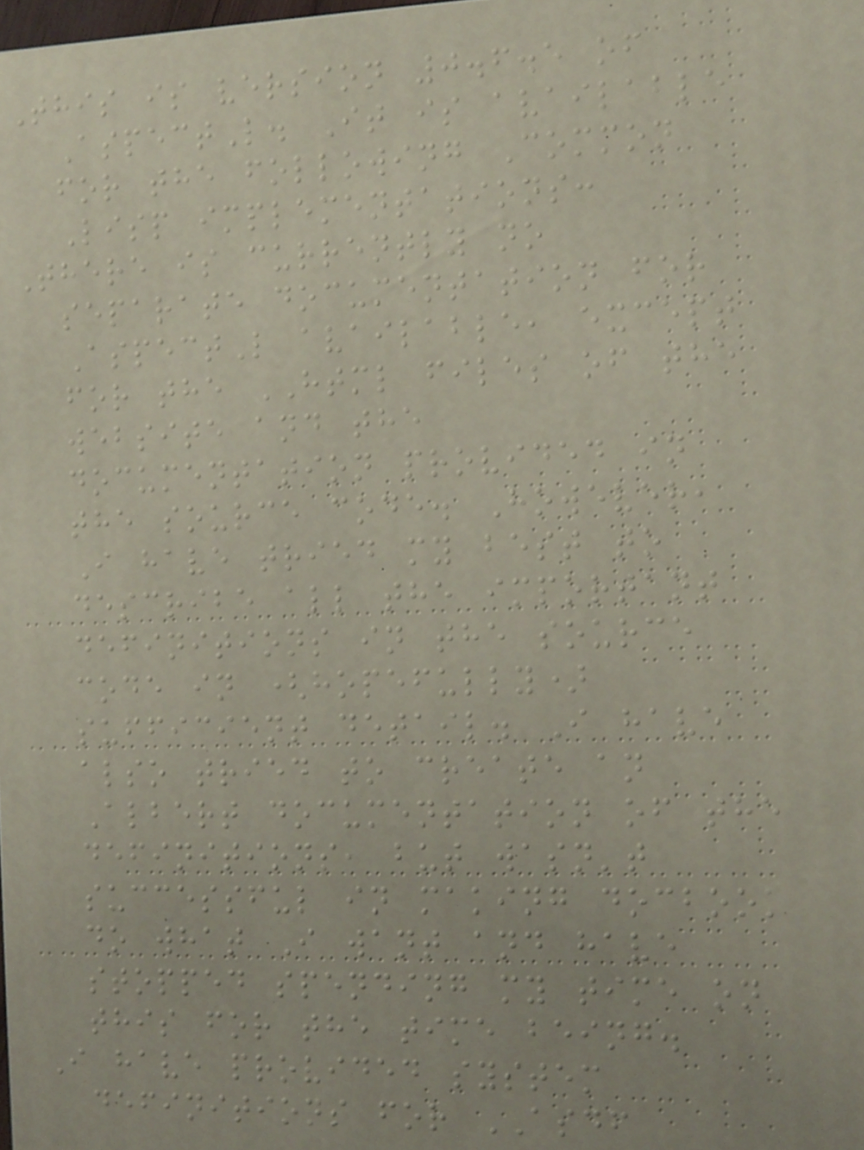This is version 0.6.5 of
AspectL. It is available
for the following Common
Lisp implementations:
There is currently no
separate documentation for
AspectL available, except
for the HTML files of the
website and the
documentation provided in
the source code. However,
I have tried my best to
describe all the important
definitions in the source
code in (hopefully)
sufficient detail. I have
also tried to create an
Albert documentation of the
definitions, but wasn't
successful in making docbook
do what I want and have
stopped spending my time on
this for the time being.
I have provided system
definitions for ASDF
